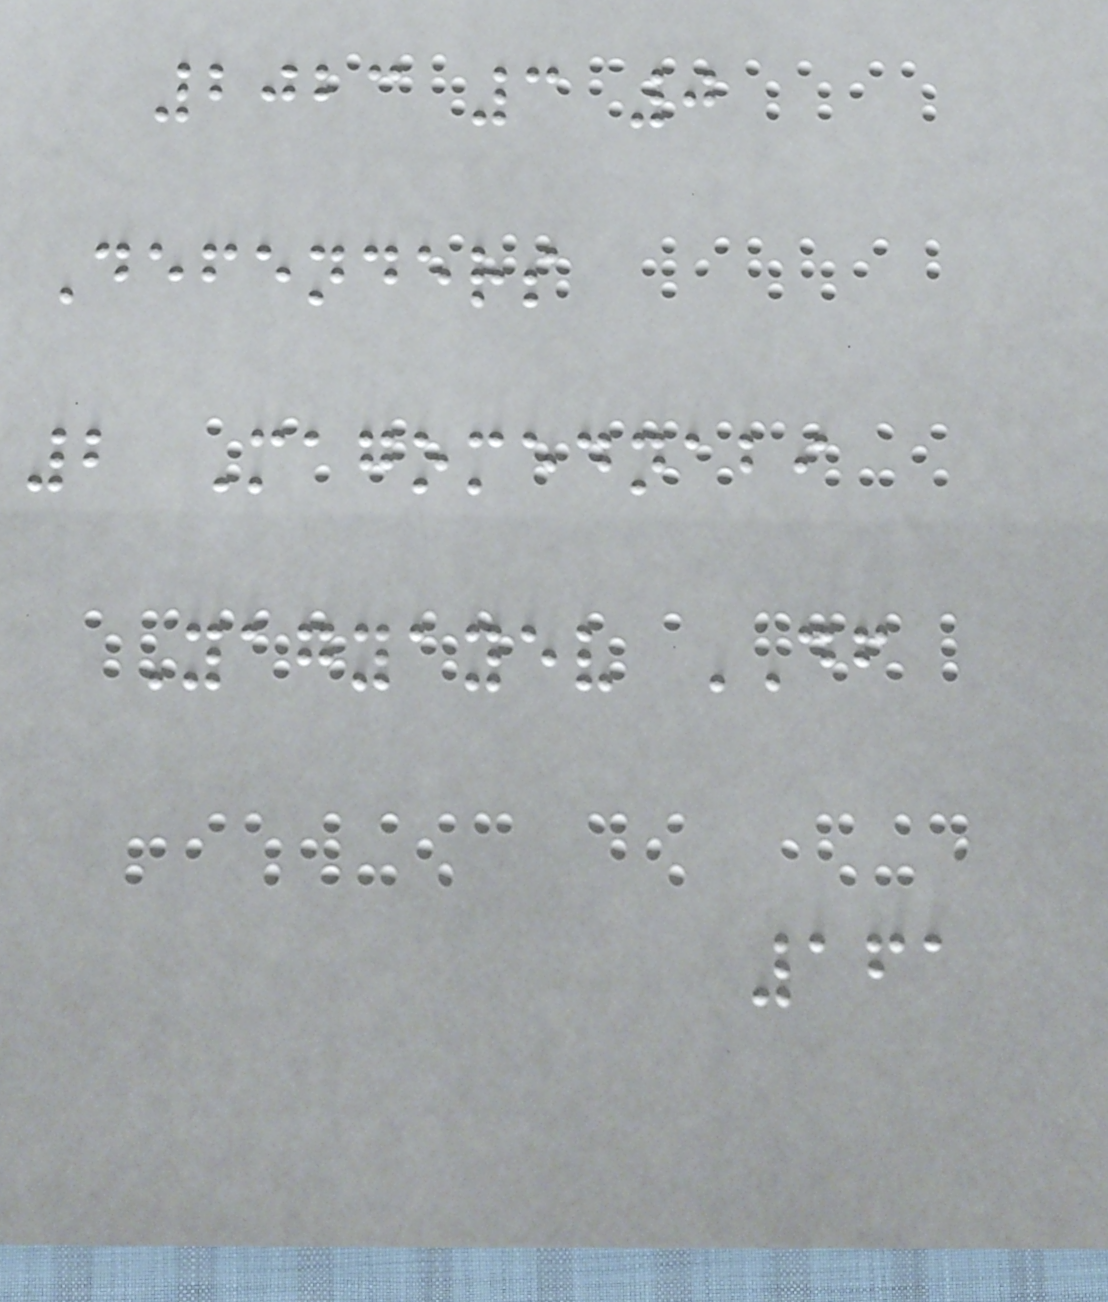2023 3 0
Defenders
2 Magomednabi
Yagyayev DF
161
